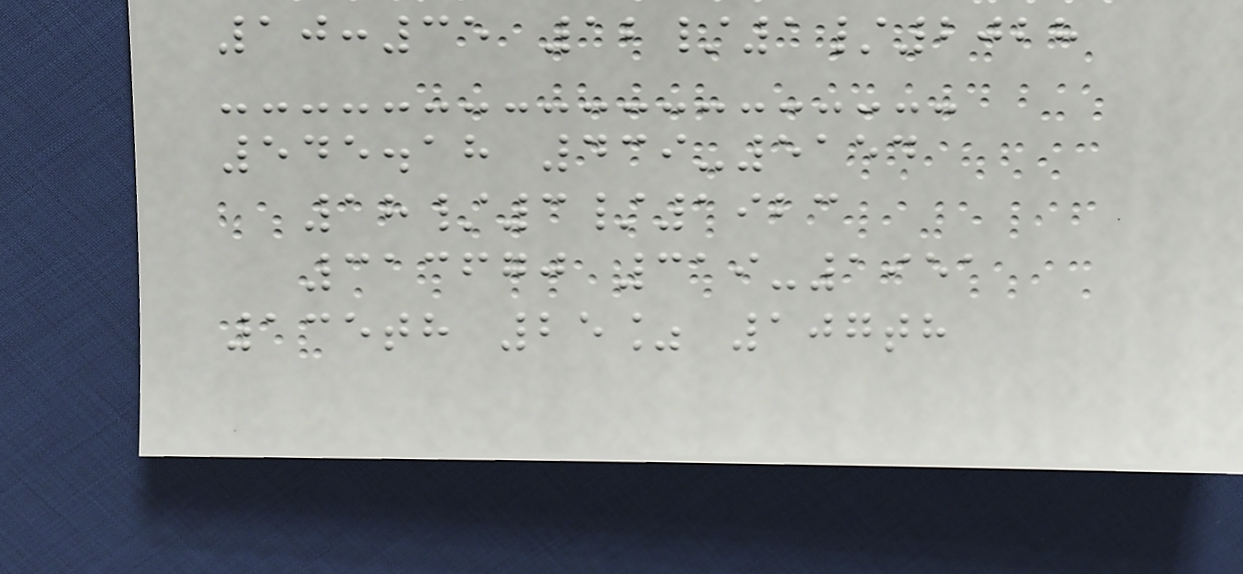10:35 12/1/2028
545.18 439-5154
18/3/1923
313670 319-1951
135th 25% 107th
